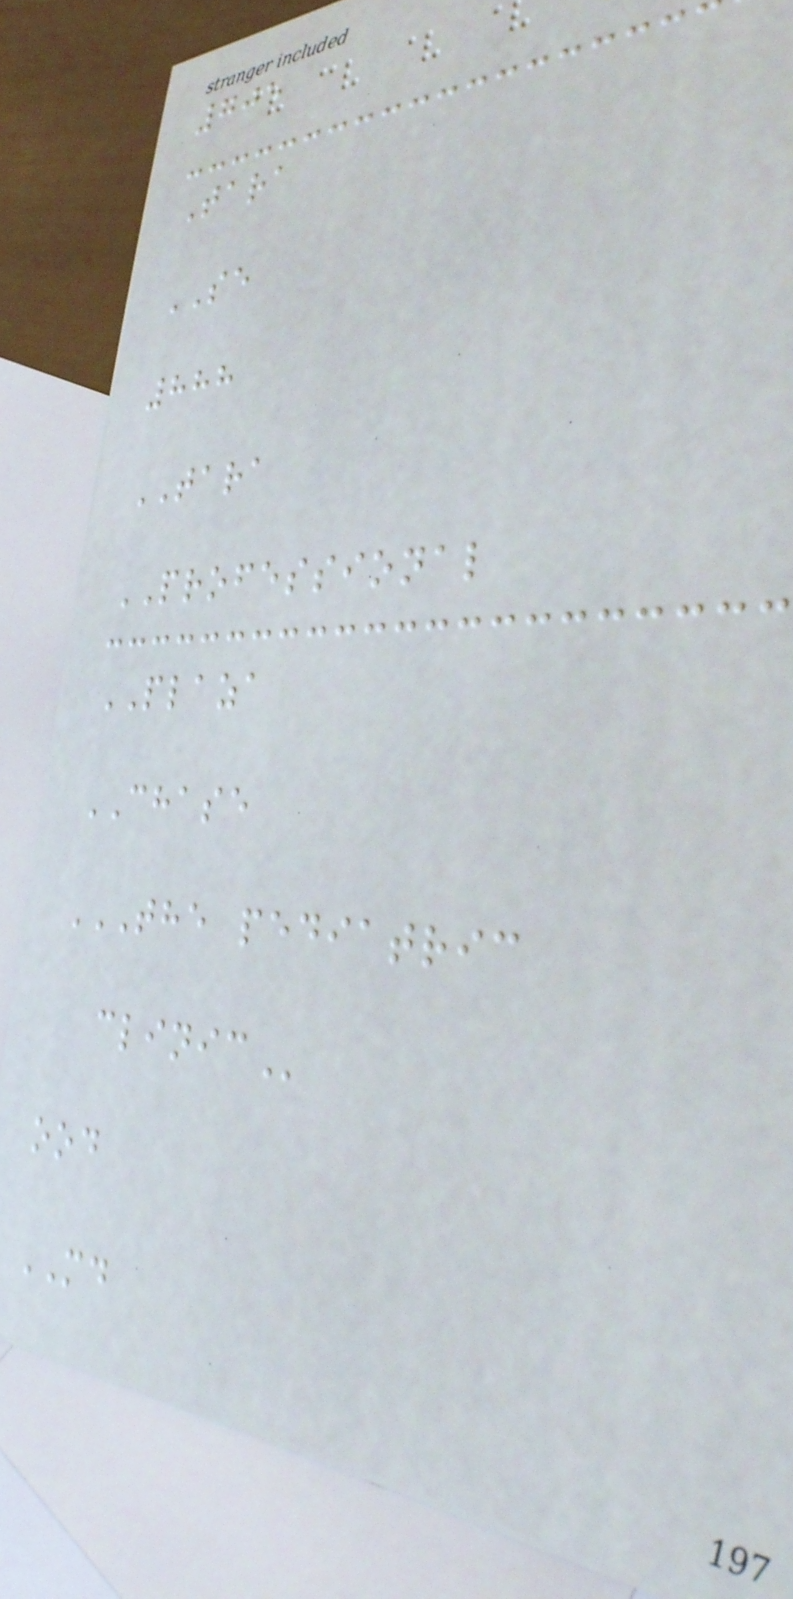705
Tara
SE
888
TARA
PROFESSIONAL
PLAZA
CHASE
THE PEDIATRIC
CLINIC
ood
MD
